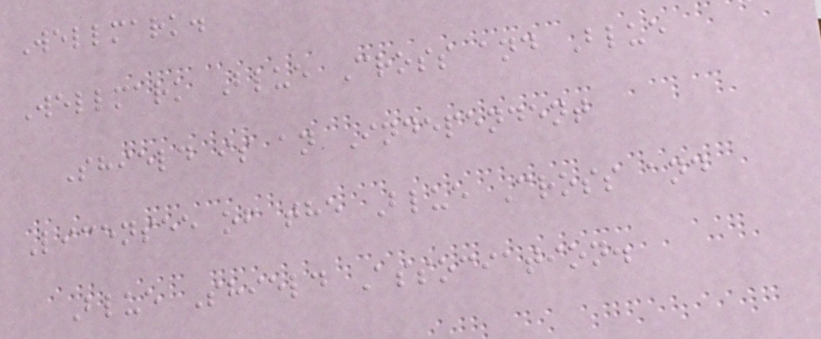Wellmark.
Wellmark Blue Cross and Blue
Shield is an Independent
Licensee of the Blue Cross and
Blue Shield Association.
